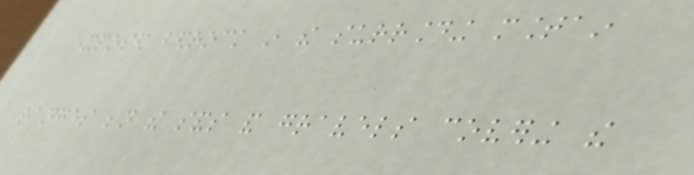exposed bedrock in the surrounding mountain
ranges beneath the sands and gravels covering the
